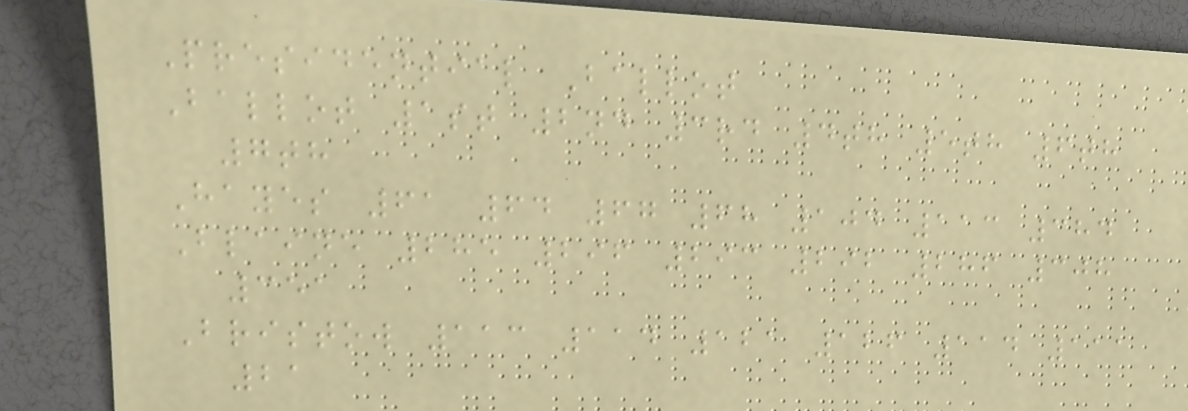Presidential Ballot
Ballot 1st 2nd 3rd 4th 5th 6th
7th
Hayes 61 64 67 68 104 113 384
Blaine 285 296 293 292 286 308
351
Bristow 113 114 121 126 114 111
21
